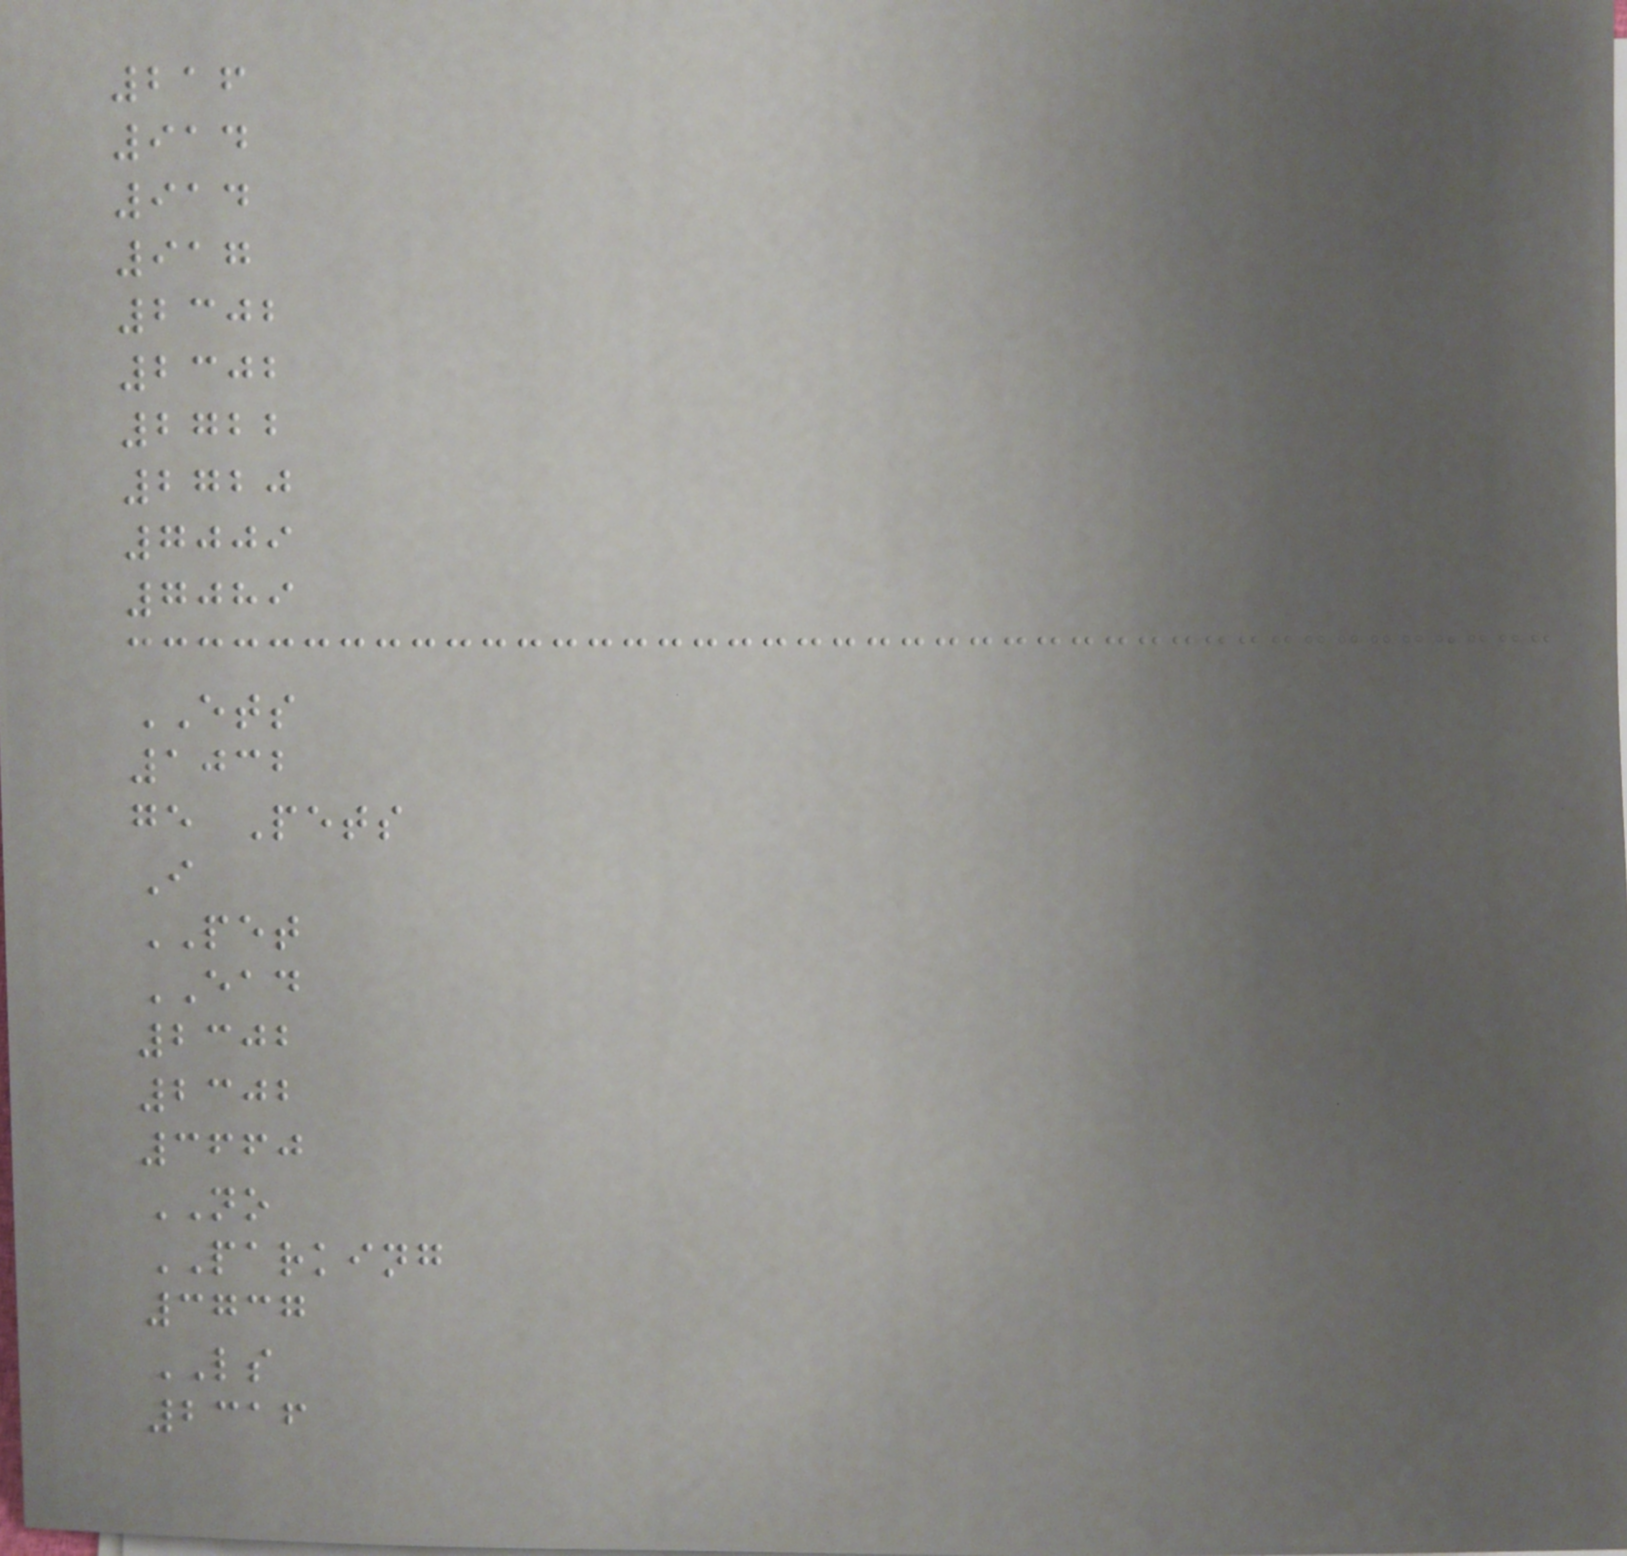216
914
914
917
2302
2302
2722
2720
7009
7089
ETS
1032
ge Pets
I
PET
EAD
2302
2302
3660
NO
PARKING
3737
LS
2316
